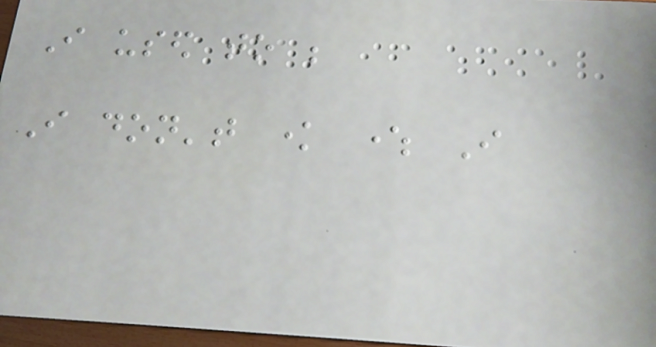I used to be
I don't know where I
